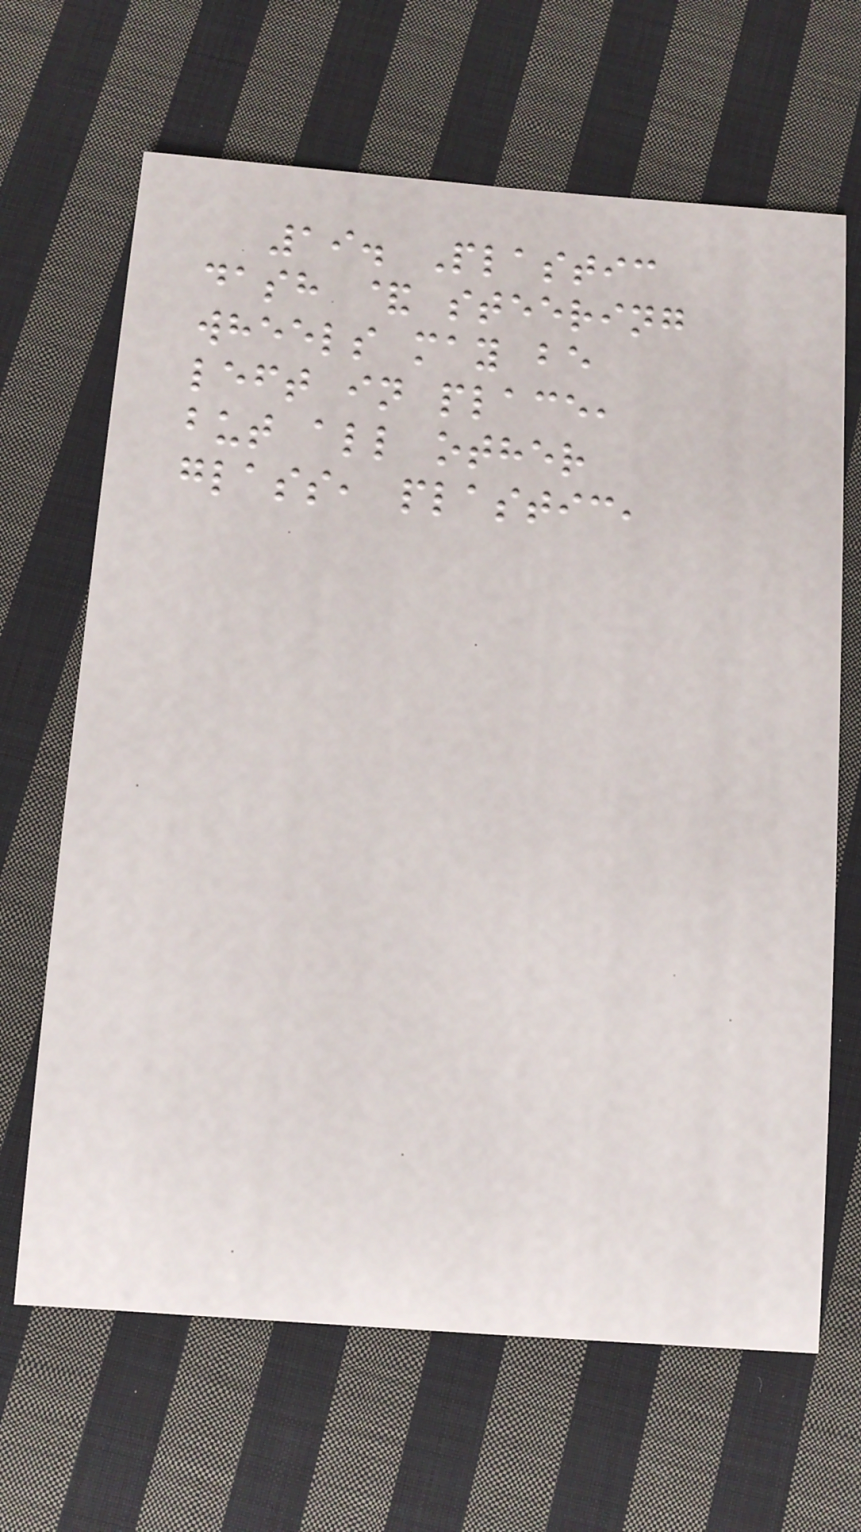19. Plastic
dash & steering
wheels may be
left in place,
but all other
glass, plastic,
